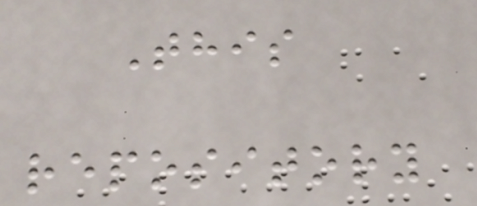This
repository
